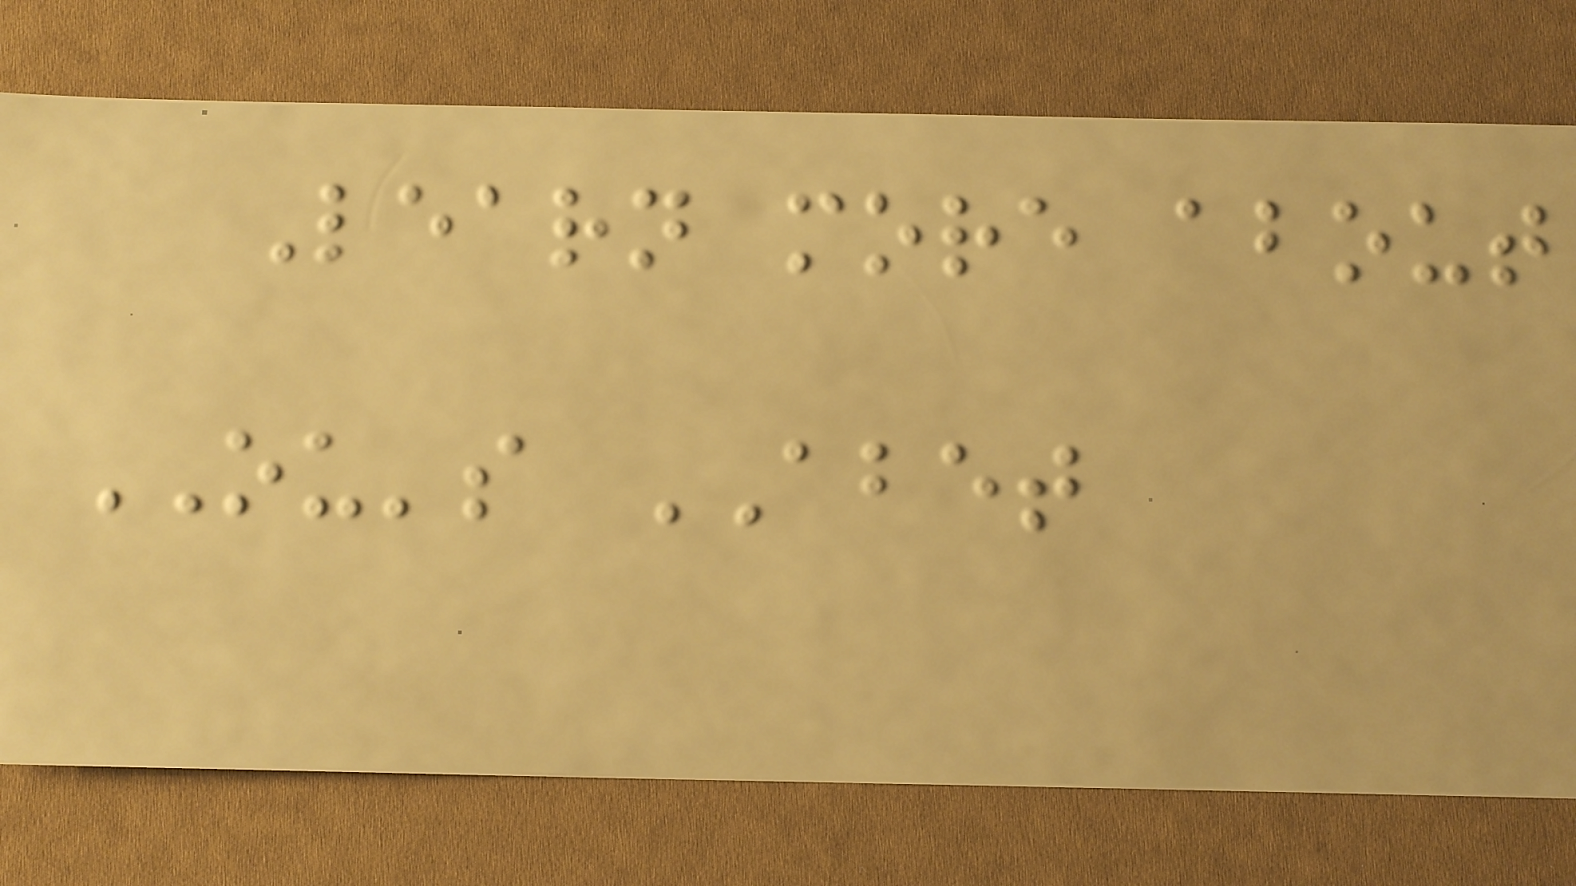Learn more about
OU's ABET
